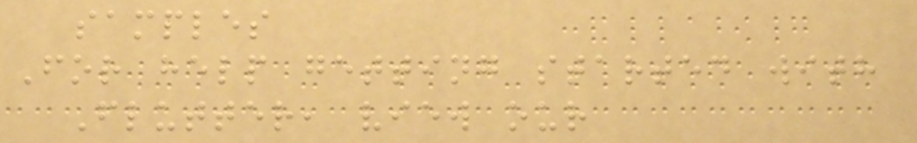samples
For help getting started with
Flutter, view our
